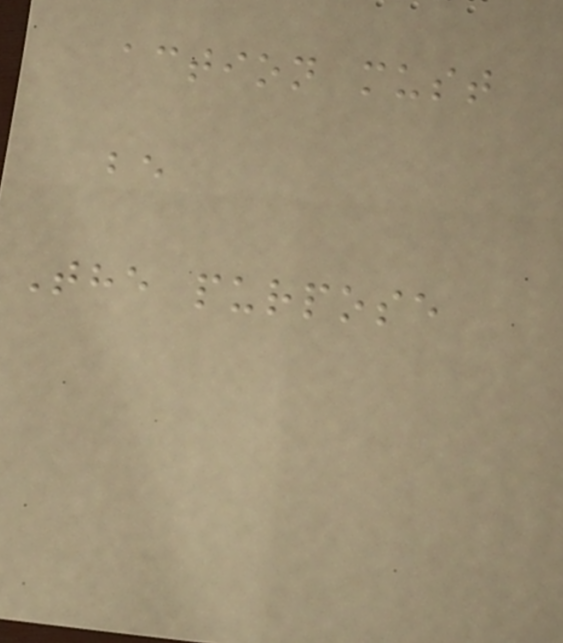action must
be
The purpose
